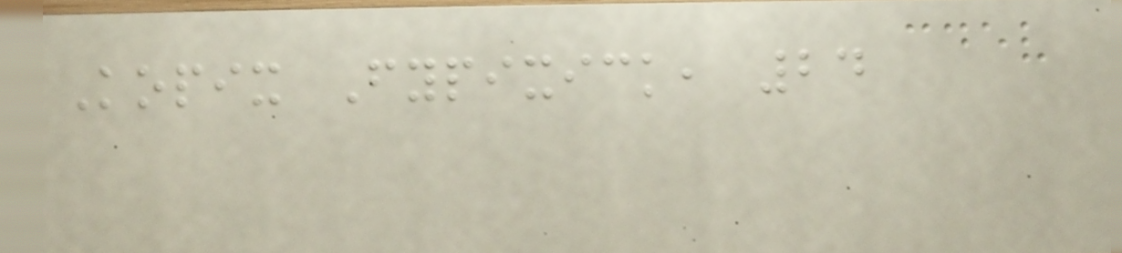Kopix Fypixick, 24
